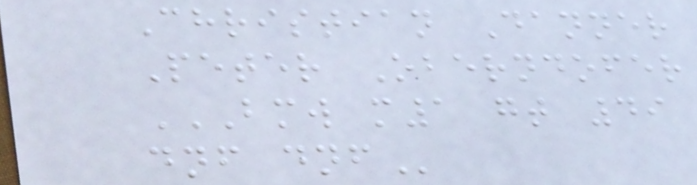Christian Danner
Peter Oberndofer
BMW M1 GT 49
DNF DNF
